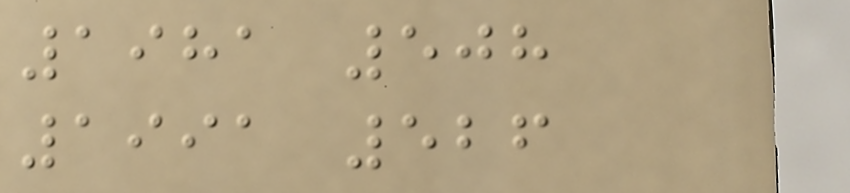1981 508
1991 526
